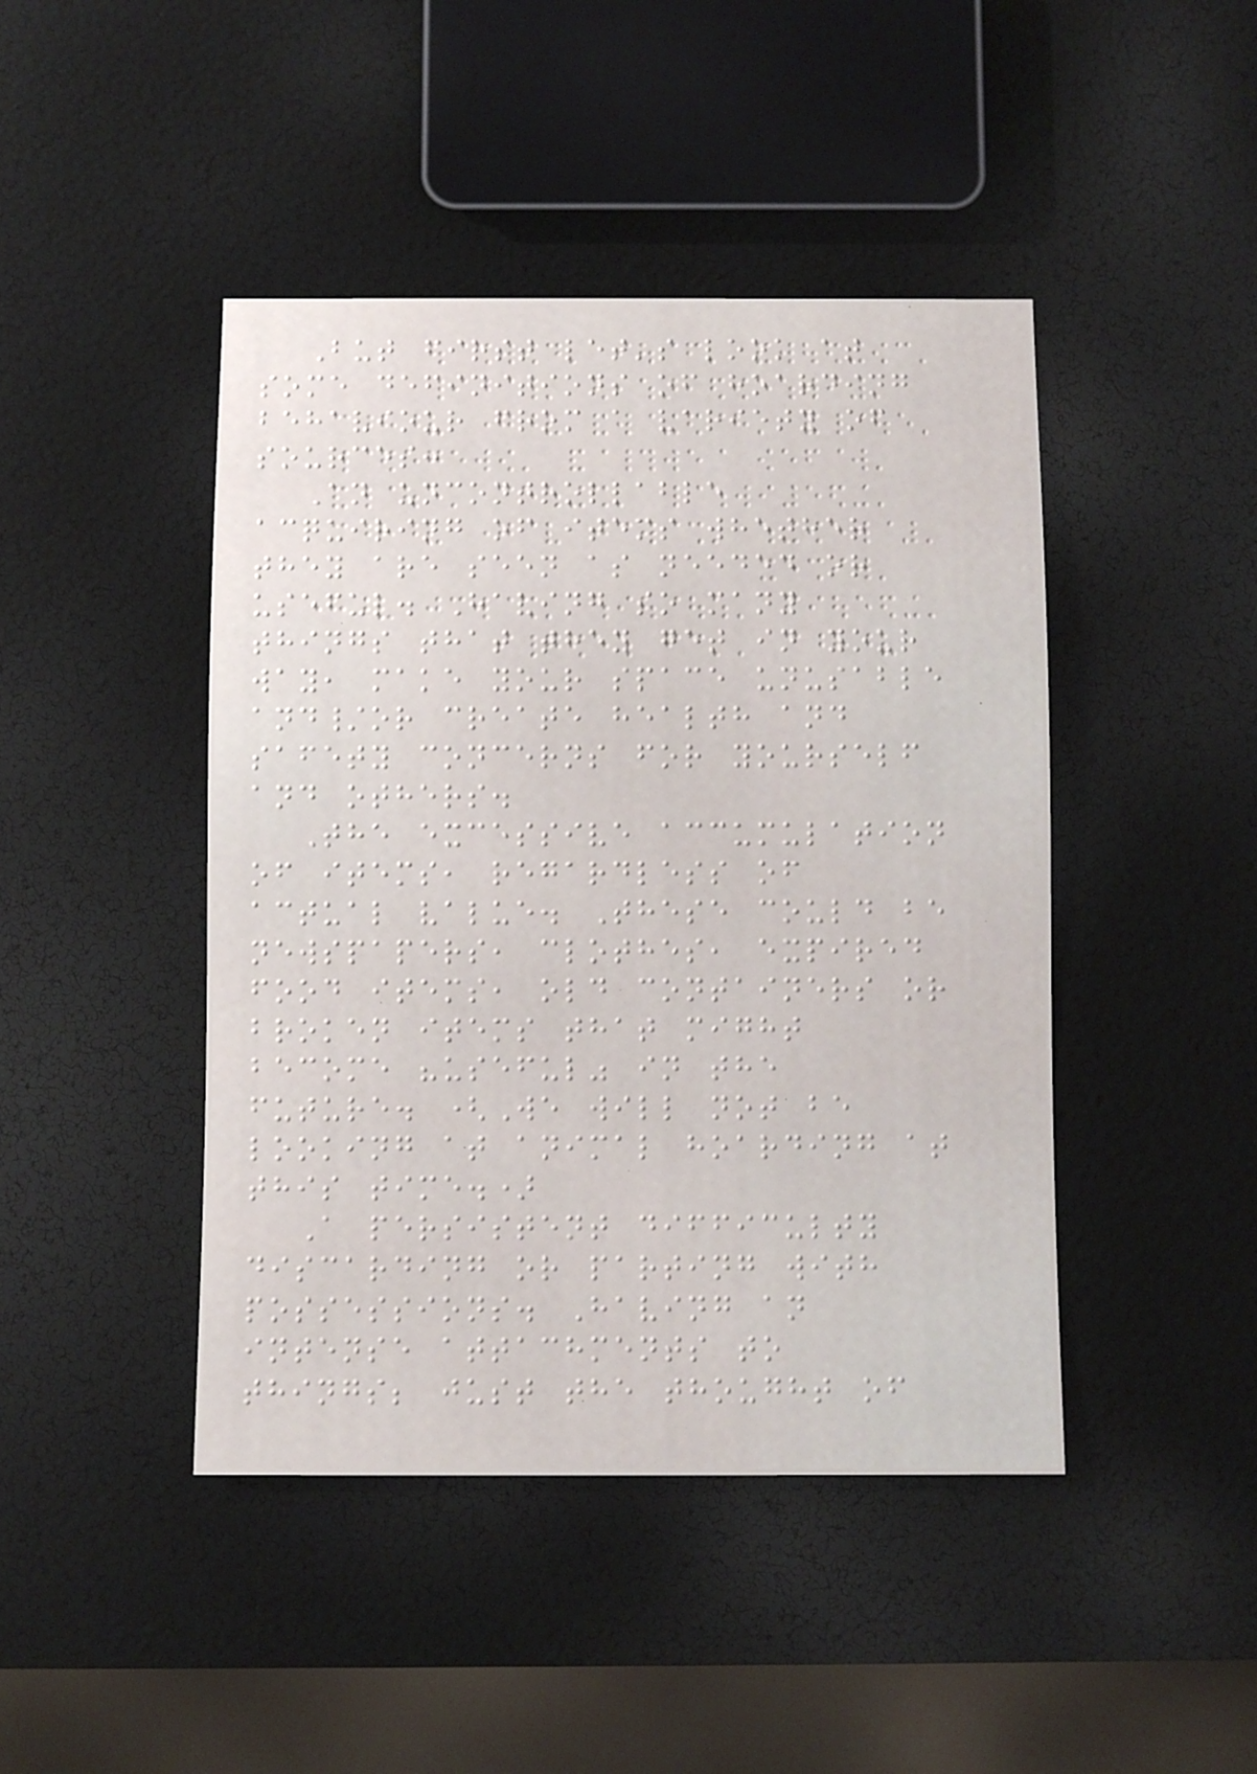But first let's look at
some definitions of hoarding
behaviour from a variety of
sources:
An uncontrollable
acquiring of items whether
they are seen as needed or
useful. Having so many
things that they get in your
way, make your space unusable
and/or create health and
safety concerns for yourself
and others.
The excessive accumulation
of items, regardless of
actual value. These could be
newspapers, clothes, expired
food items, old containers or
broken items that might
become "useful" in the
future. (We will not be
looking at animal hoarding at
this time.)
A persistent difficulty
discarding or parting with
possessions. Having an
intense attachments to
things; just the thought of
